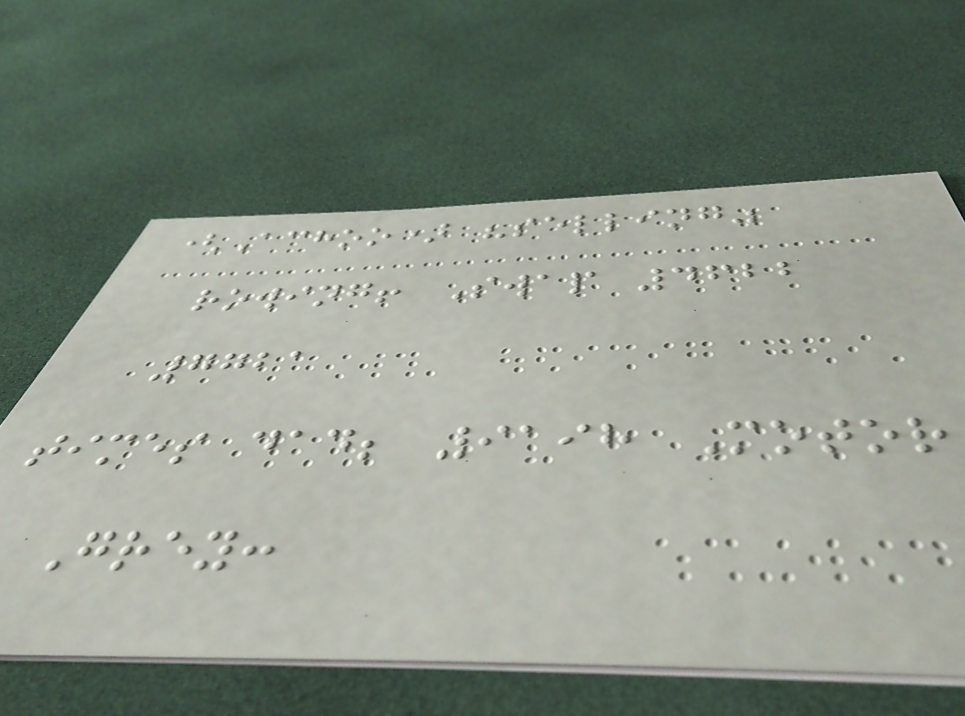(Achoo) "selling"
rowing! Swap 4622
7721
times dad; 9198 Motor
Grey:
